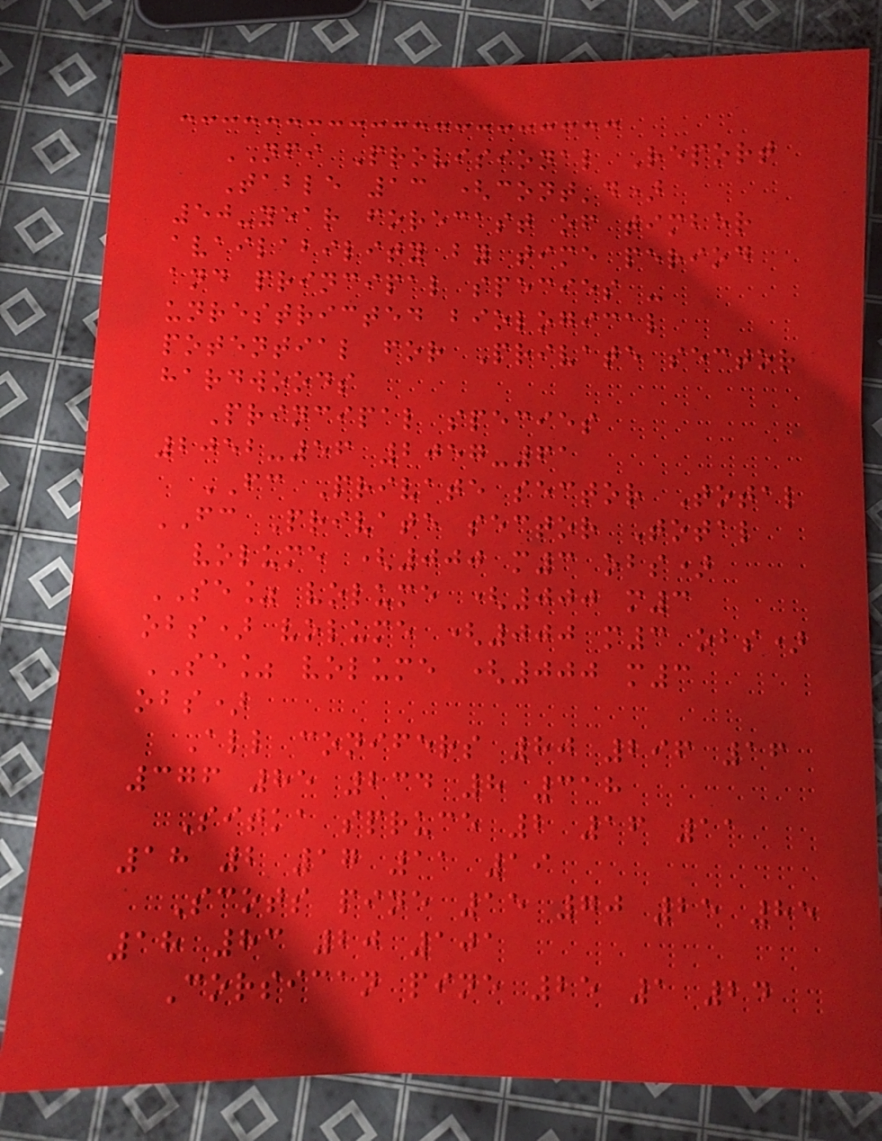NFI Provisional Report
Table 13 (cont'd)
50-year forecast of timber
availability by time period
and principal species -
unrestricted biological
potential for Private sector
hardwoods
Principal species
2052-56 2057-61
FC Private sector Total
FC Private sector Total
volume (000 m3 obs)
SE% volume (000 m3
obs) volume (000 m3 obs)
SE% volume (000 m3
obs)
All conifers 80 296 16
376 85 234 8 318
Sitka spruce 2 16 11
18 2 17 11 19
Scots pine 15 70 25 85
18 83 20 101
Corsican pine 25 1 24
